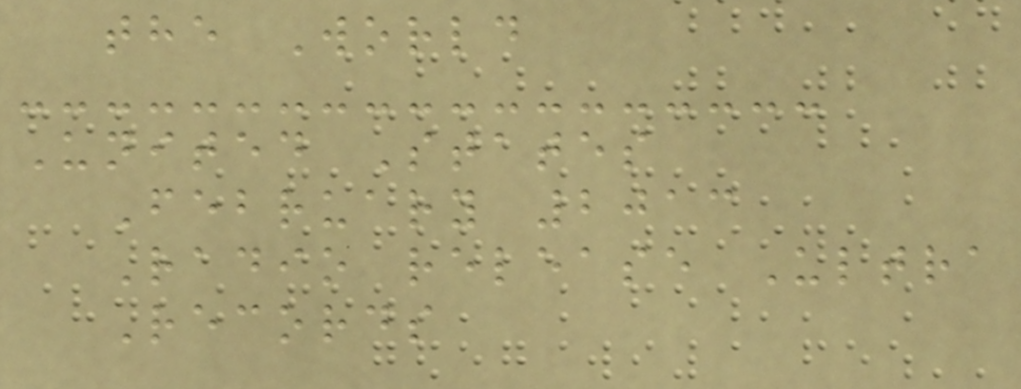the World
United States
February 2013
Radio release Ultra
Records
